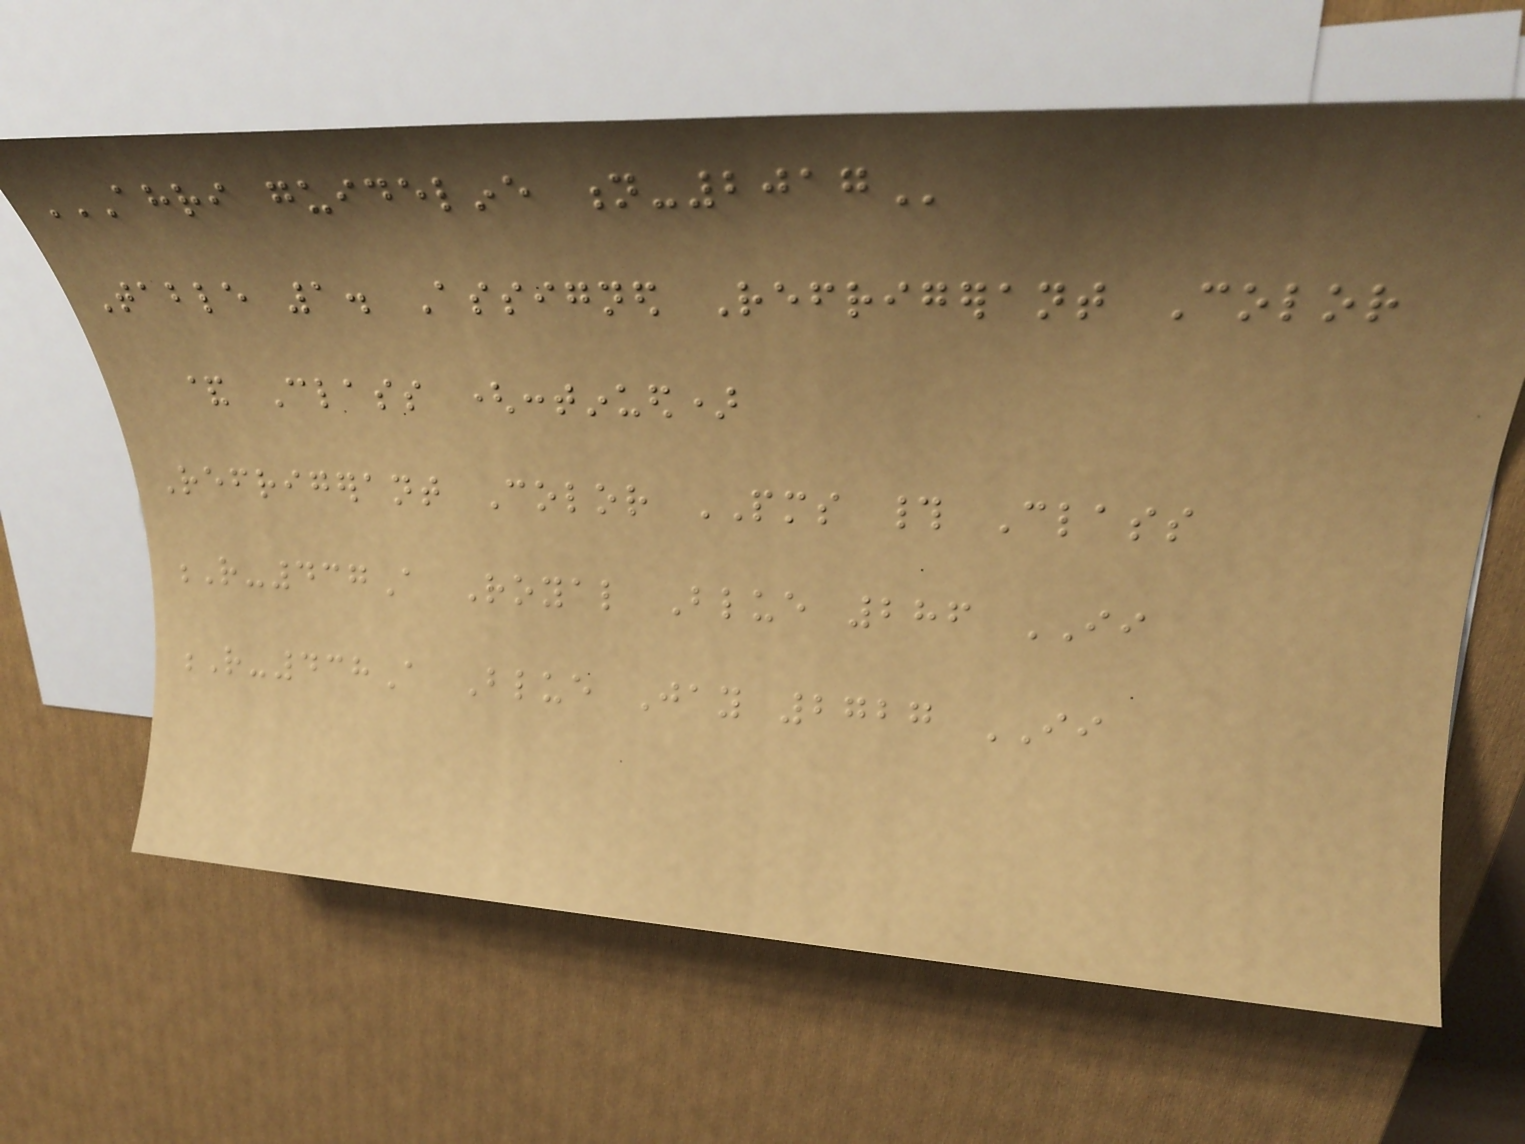AHRI GUIDELINE N-2017
Table 1. Assigned Refrigerant Color
& Class (continued)
Refrigerant Color PMS # Class
R-437A Royal Blue 286 II
R-438A Blue Jay 2727 II
